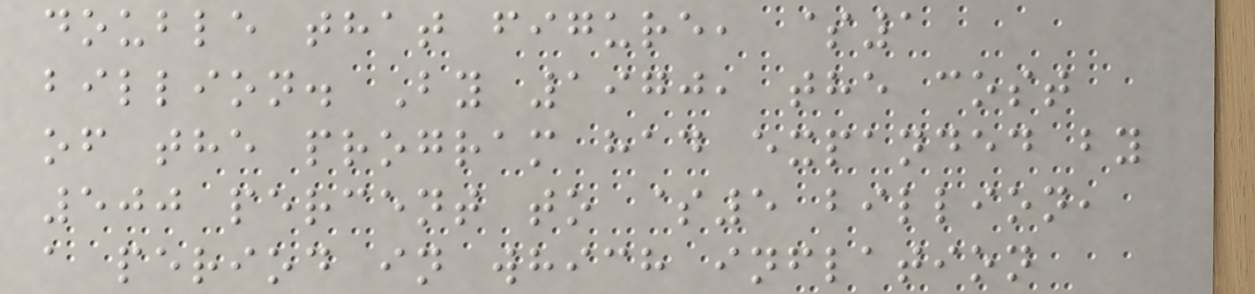double that figure, $1
billion. By 1970, the cost
of the program had expanded by
500 percent to $5 billion,
a period in which inflation
